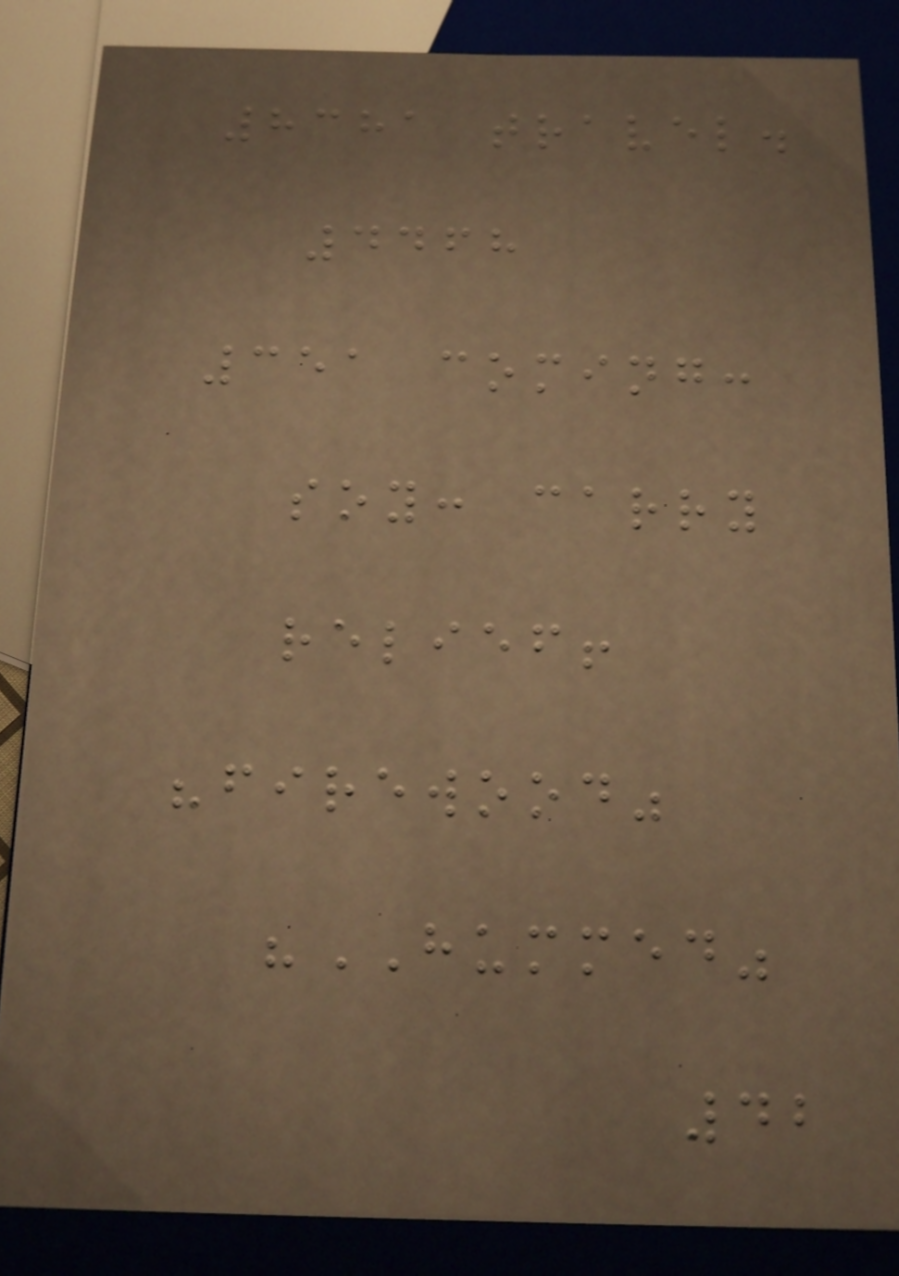8381 travel.
4468
351 coming:
soy: carry
relief!
"firewood"
"HUMMED"
42
